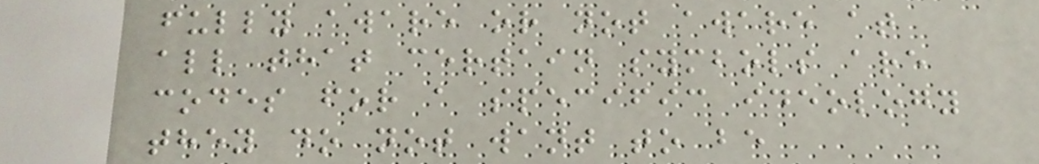fully aware or not aware at
all that certain symbols are
codes for a specific ideology
they do not want to be
